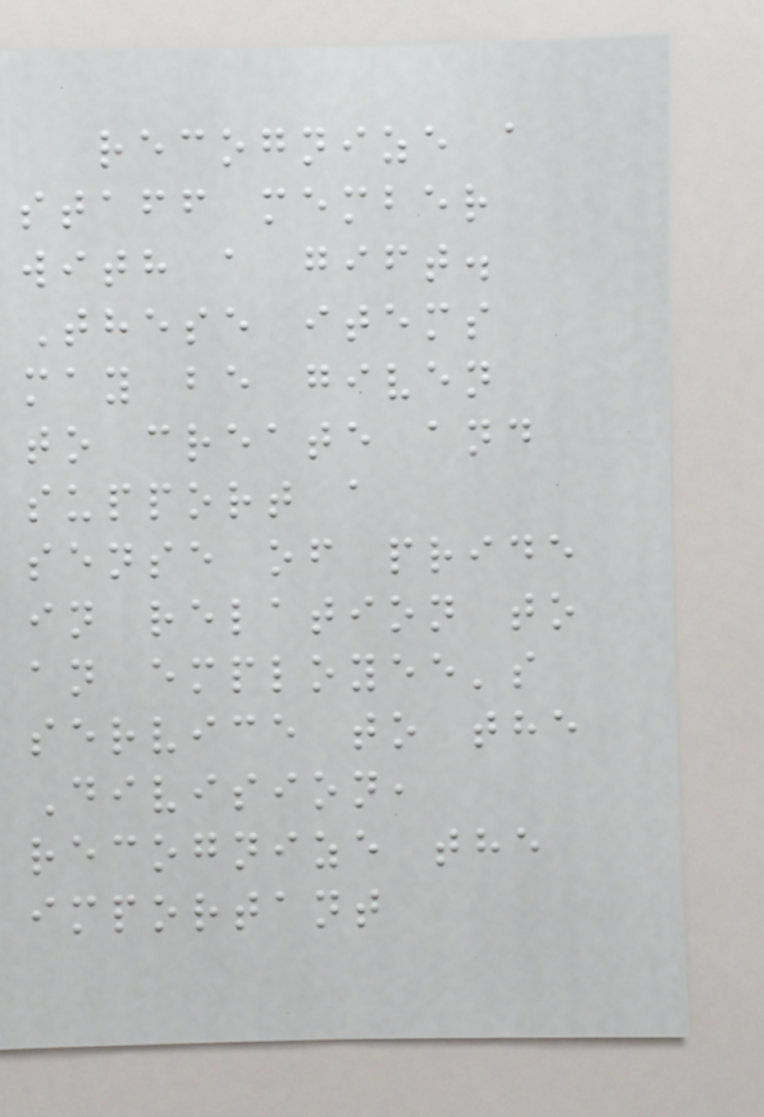recognize a
staff member
with a gift.
These items
may be given
to create and
support a
sense of pride
in relation to
an employee's
service to the
Division,
recognize the
important
